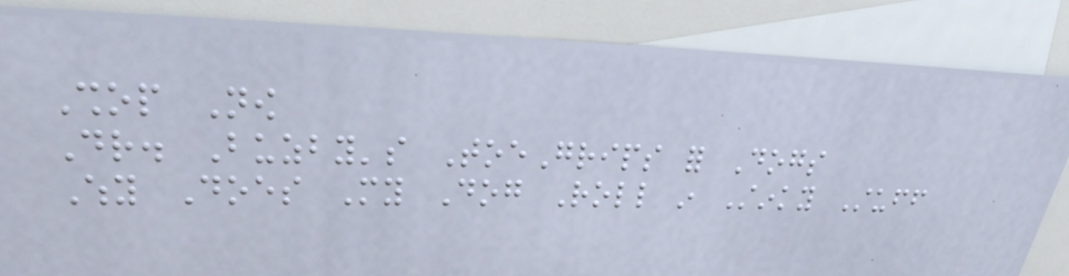Shop Now
Dr. Buzby's ToeGrips for Dogs
Why Does My Dog Roll in Stinky Stuff
